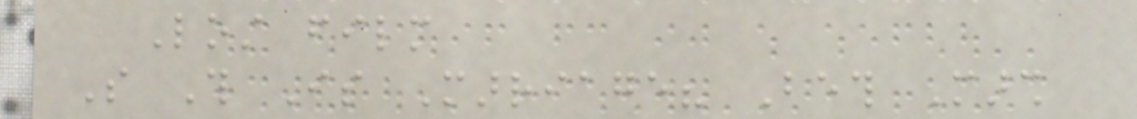Lost film
So This Is Marriage? Beth Marsh
